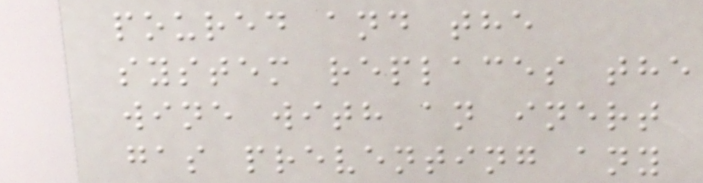poured and the
system replaces the
wine with an inert
gas preventing any
